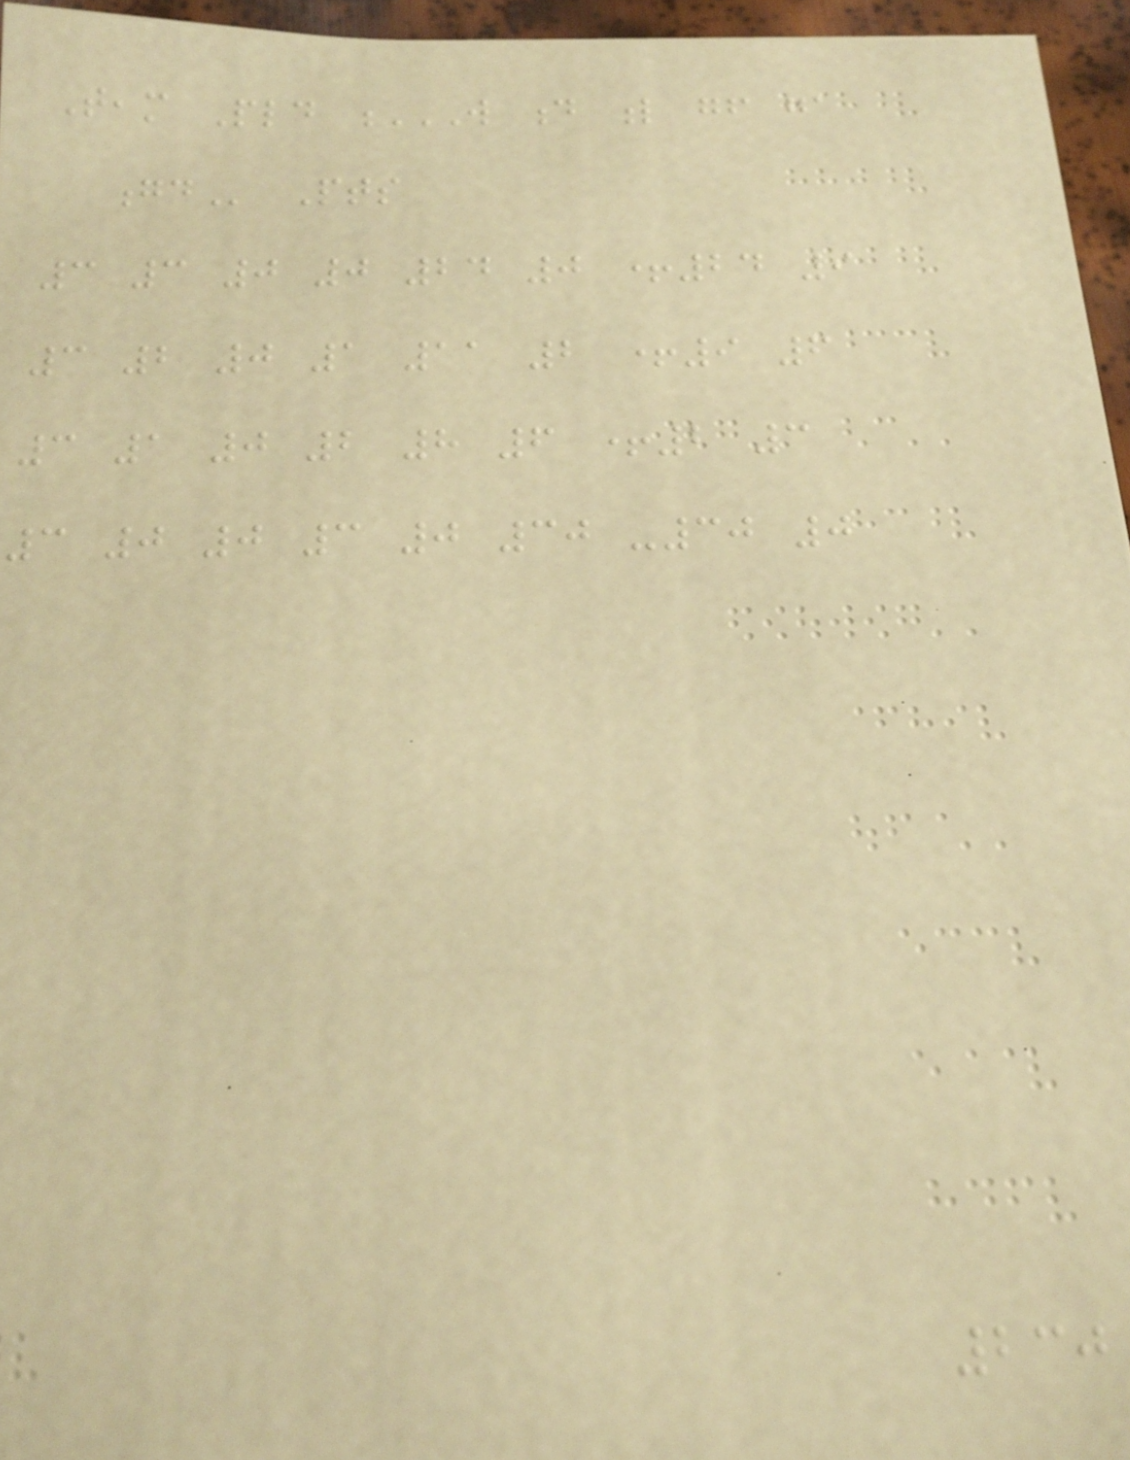Team Pld W D L GF GA
GD Pts
3 3 0 0 24 0 +24 9
3 2 0 1 11 2 +9 6
3 1 0 2 8 6 +2 3
3 0 0 3 0 30 -30 0
230
